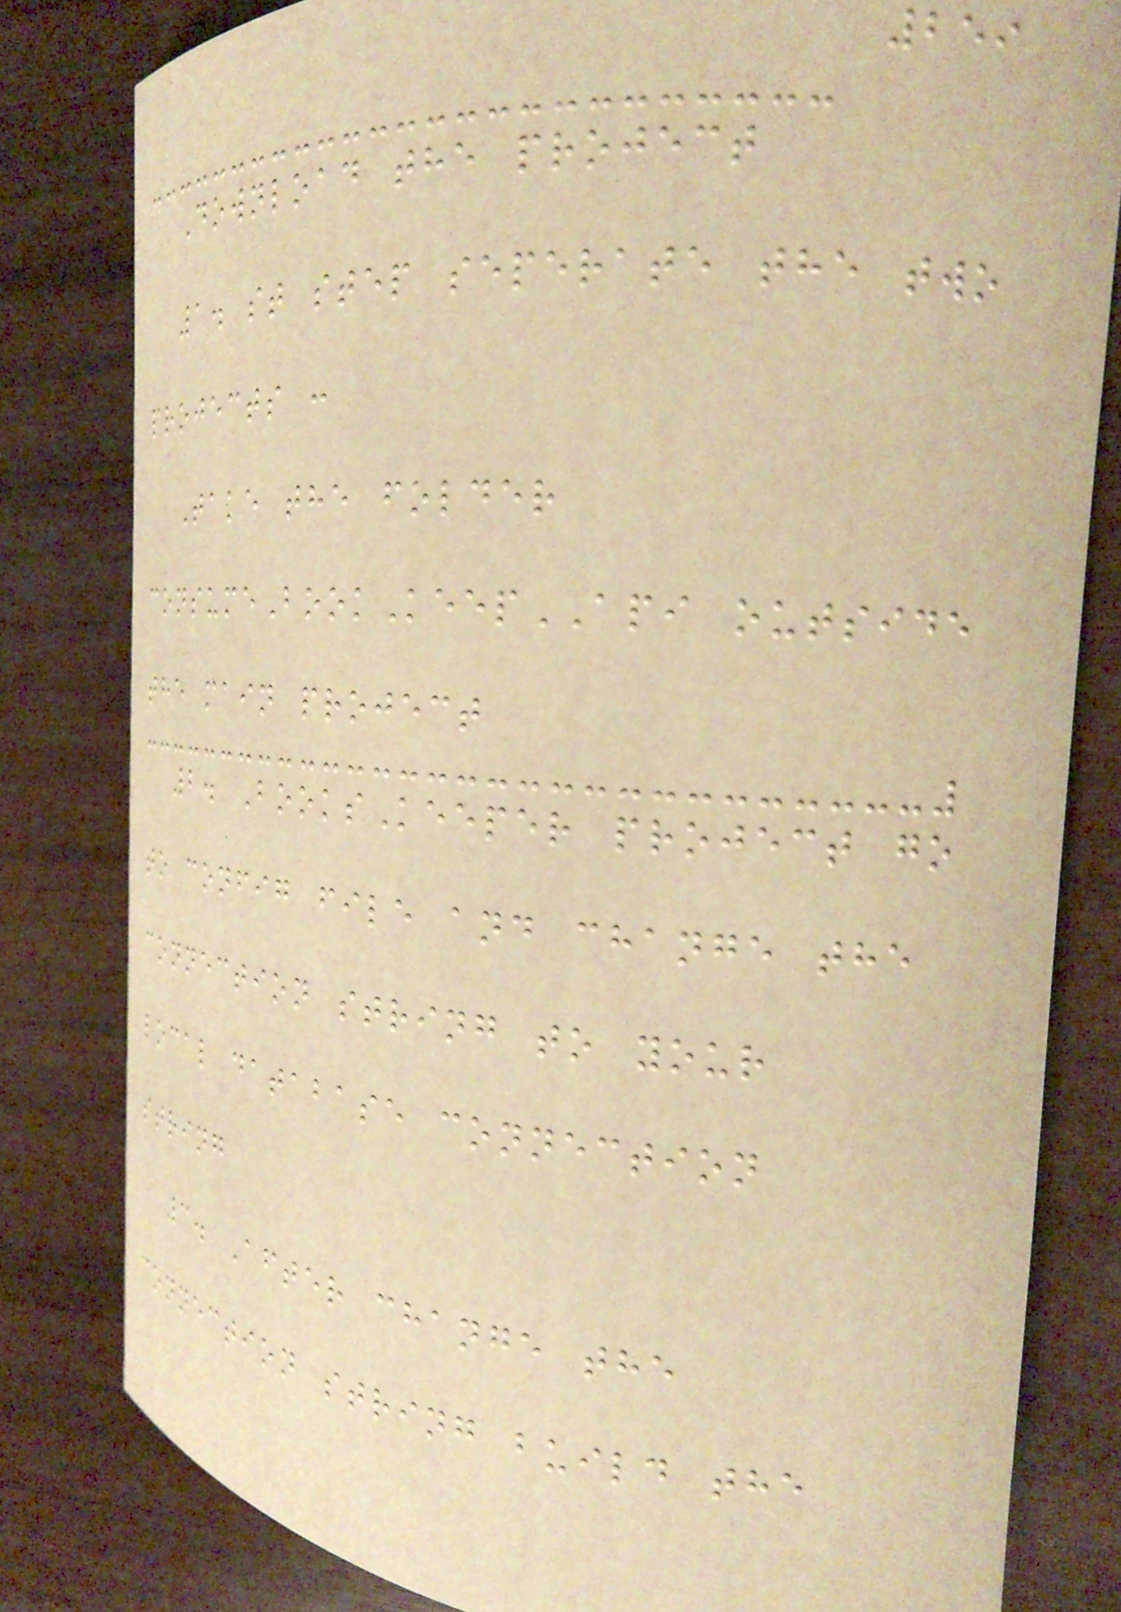259
Download the project
1. st step seperate the two
projects :
Take the folder
consumeBookKeepAPI outside
the main project
2. BooksKeeper project go
to config file and change the
connection string to your
local database connection
string
3. After change the
connection string build the
